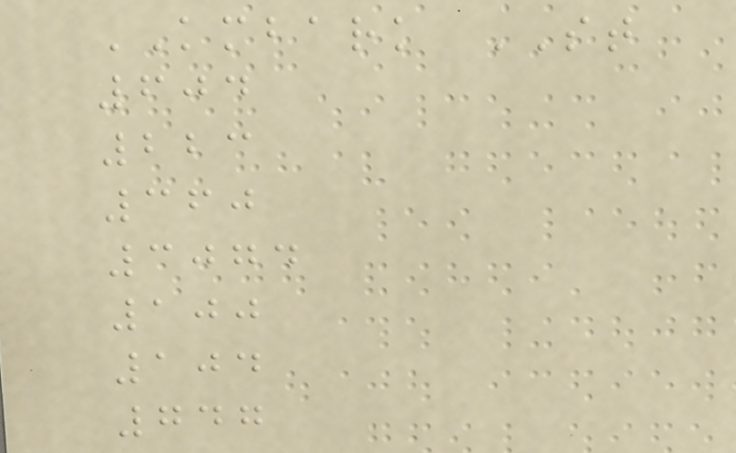KMBARK ST
604
223
360
3074
100
104
747
